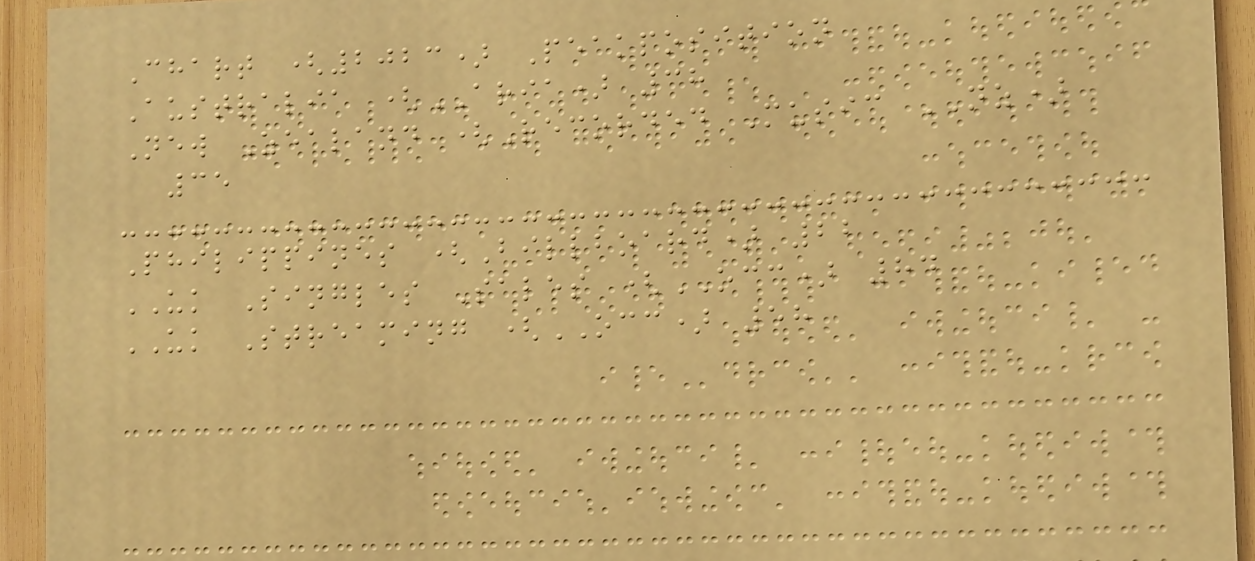Chart (2023) Peakposition
Australia (ARIA) 38
New Zealand (Recorded Music NZ)
35
Philippines (Billboard) 22
UK Singles Sales (OCC) 84
UK Streaming (OCC) 58
